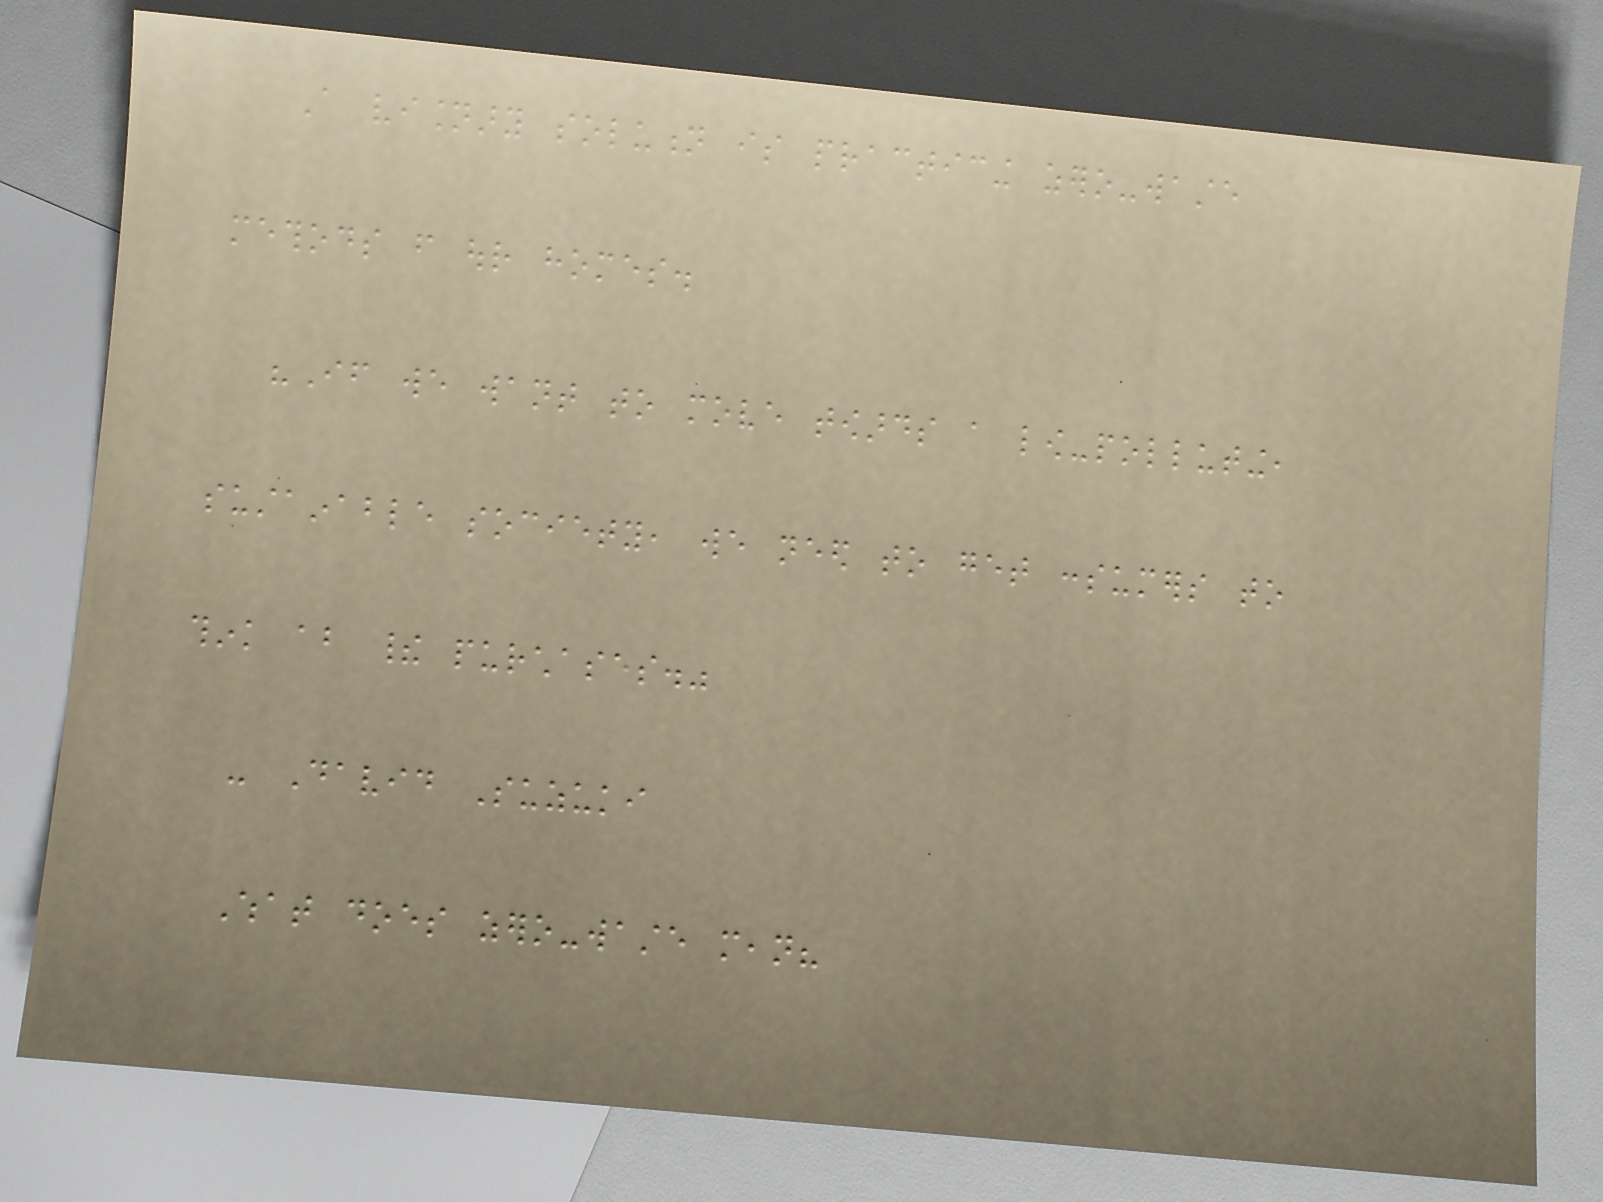A visionary solution is practicing zero-waste
methods from our homes.
"If we want to move towards a low-polluting,
sustainable society, we need to get consumers to
think about their purchases."
- David Suzuki
What does zero-waste mean?
